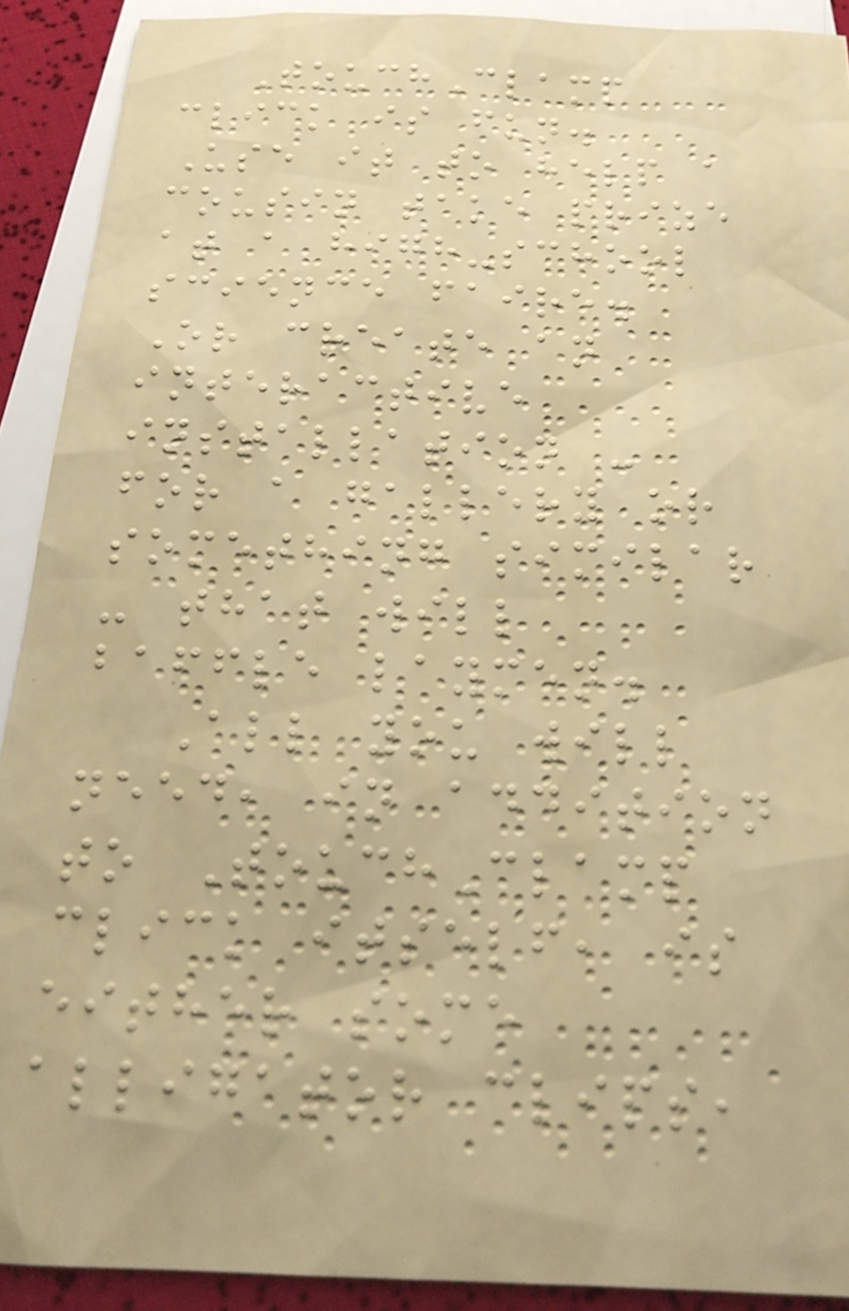TouchClamp
click is fun.
Use it to help a
cousin take prize
at a high-school
science faire.
Or create an
interactive
installation -
for a gallery or
something similar
- that will
baffle laymen.
All you will
need, in addition
to TouchClamp
click itself, is
either some
alligator clips,
